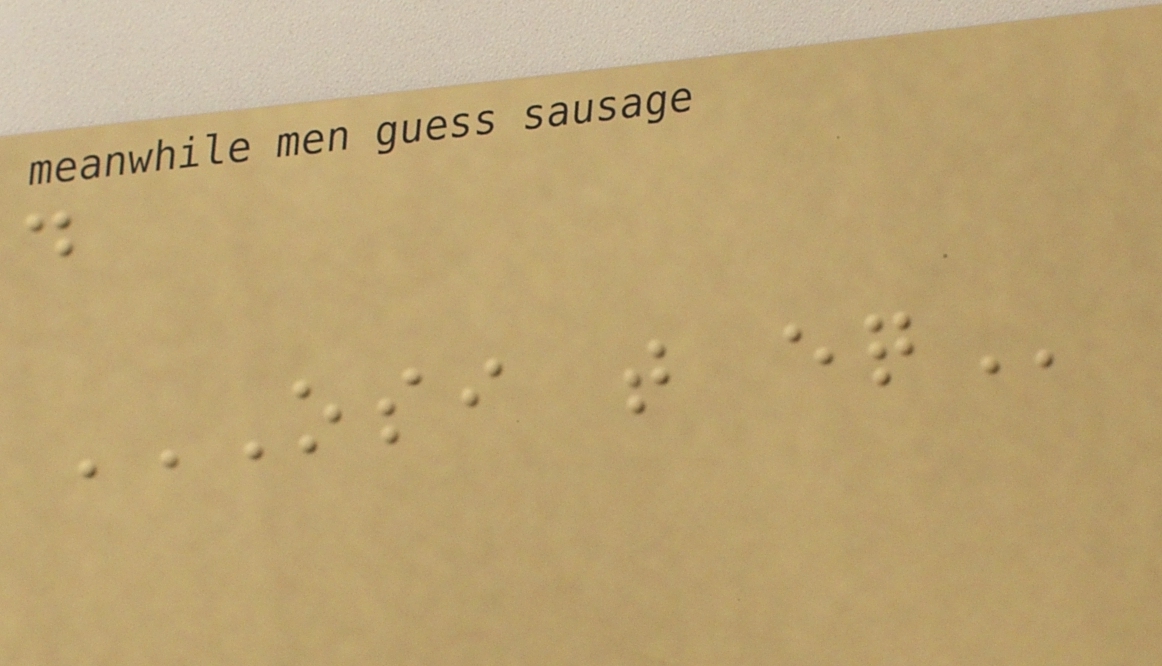.
OSI T EQ
